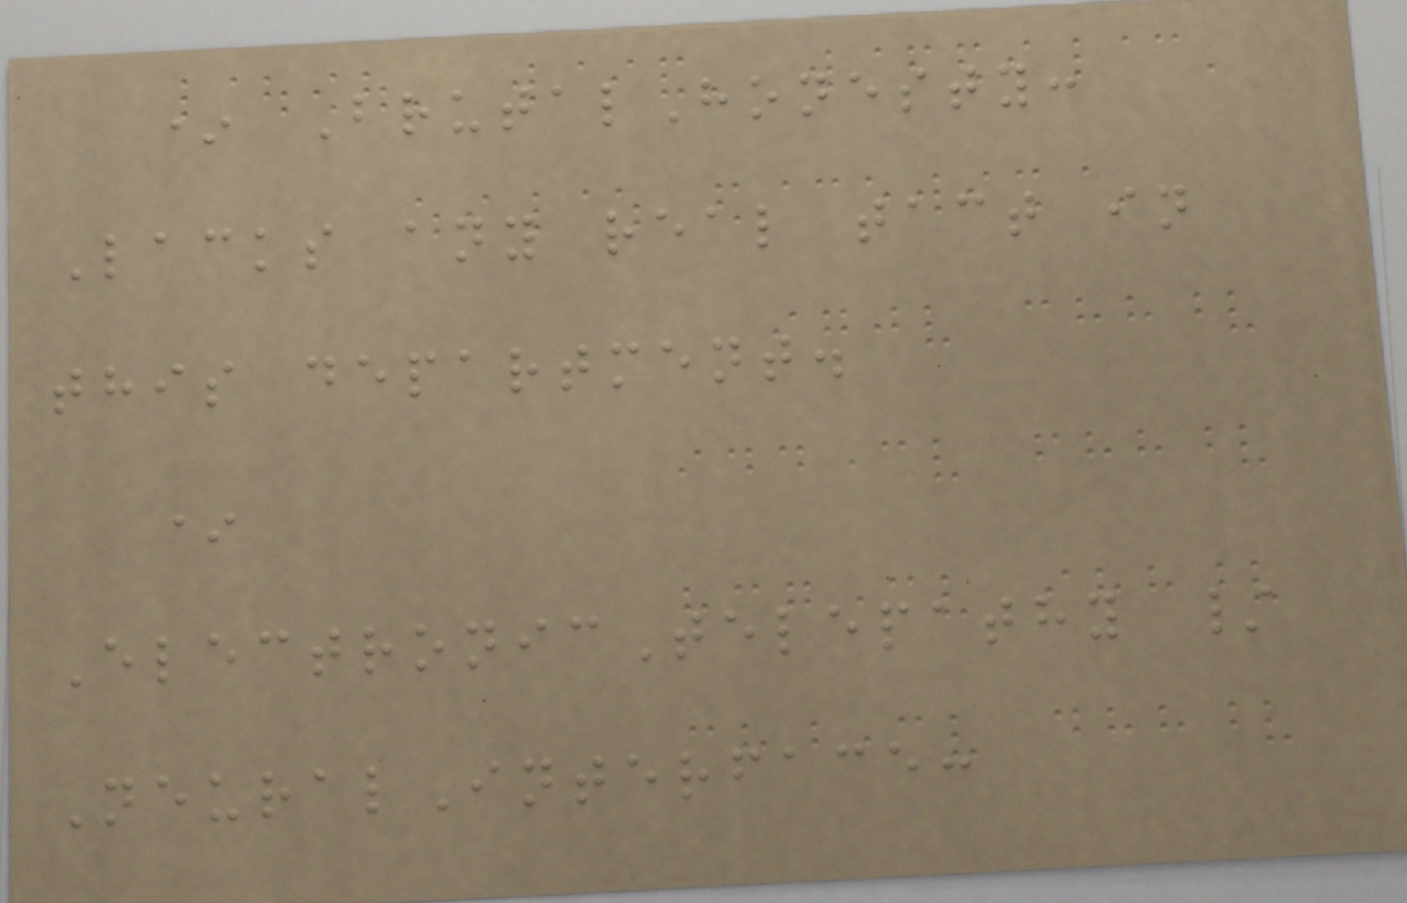* BrutalHonesty:
Lacks any real tact in
this department.
*
ElectronicTelepathy /
NeuralInterface:
